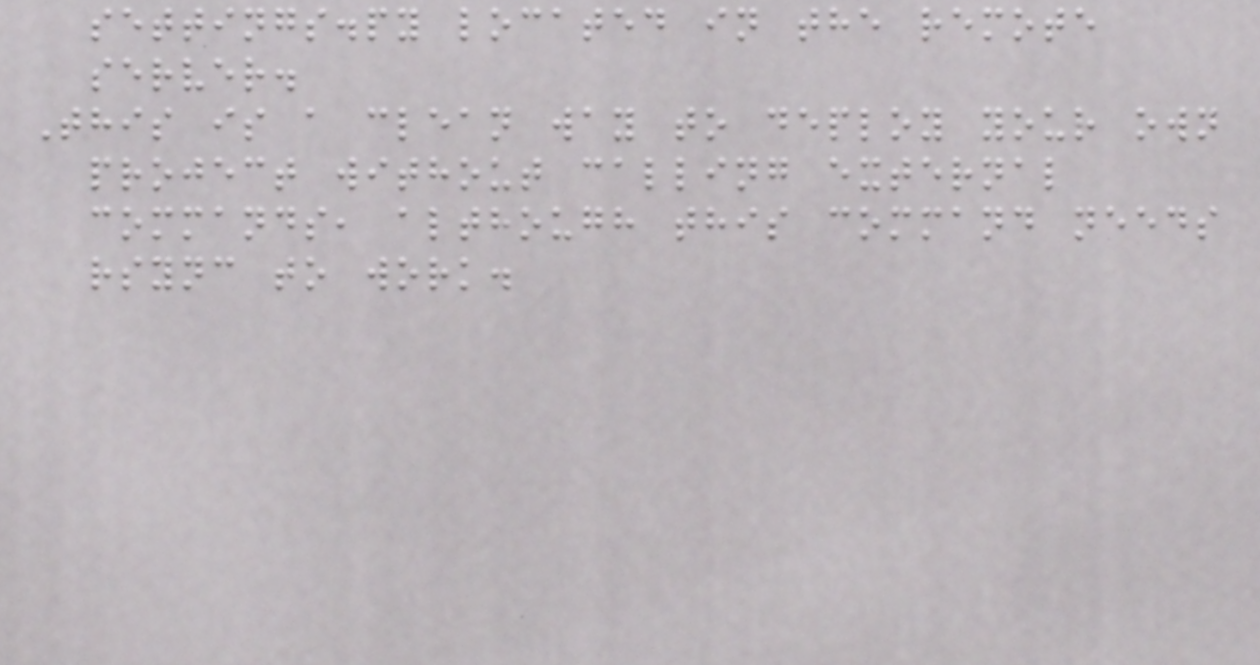settings.py located in the remote
server.
This is a clean way to deploy your own
project without calling external
commands, although this command needs
rsync to work.
